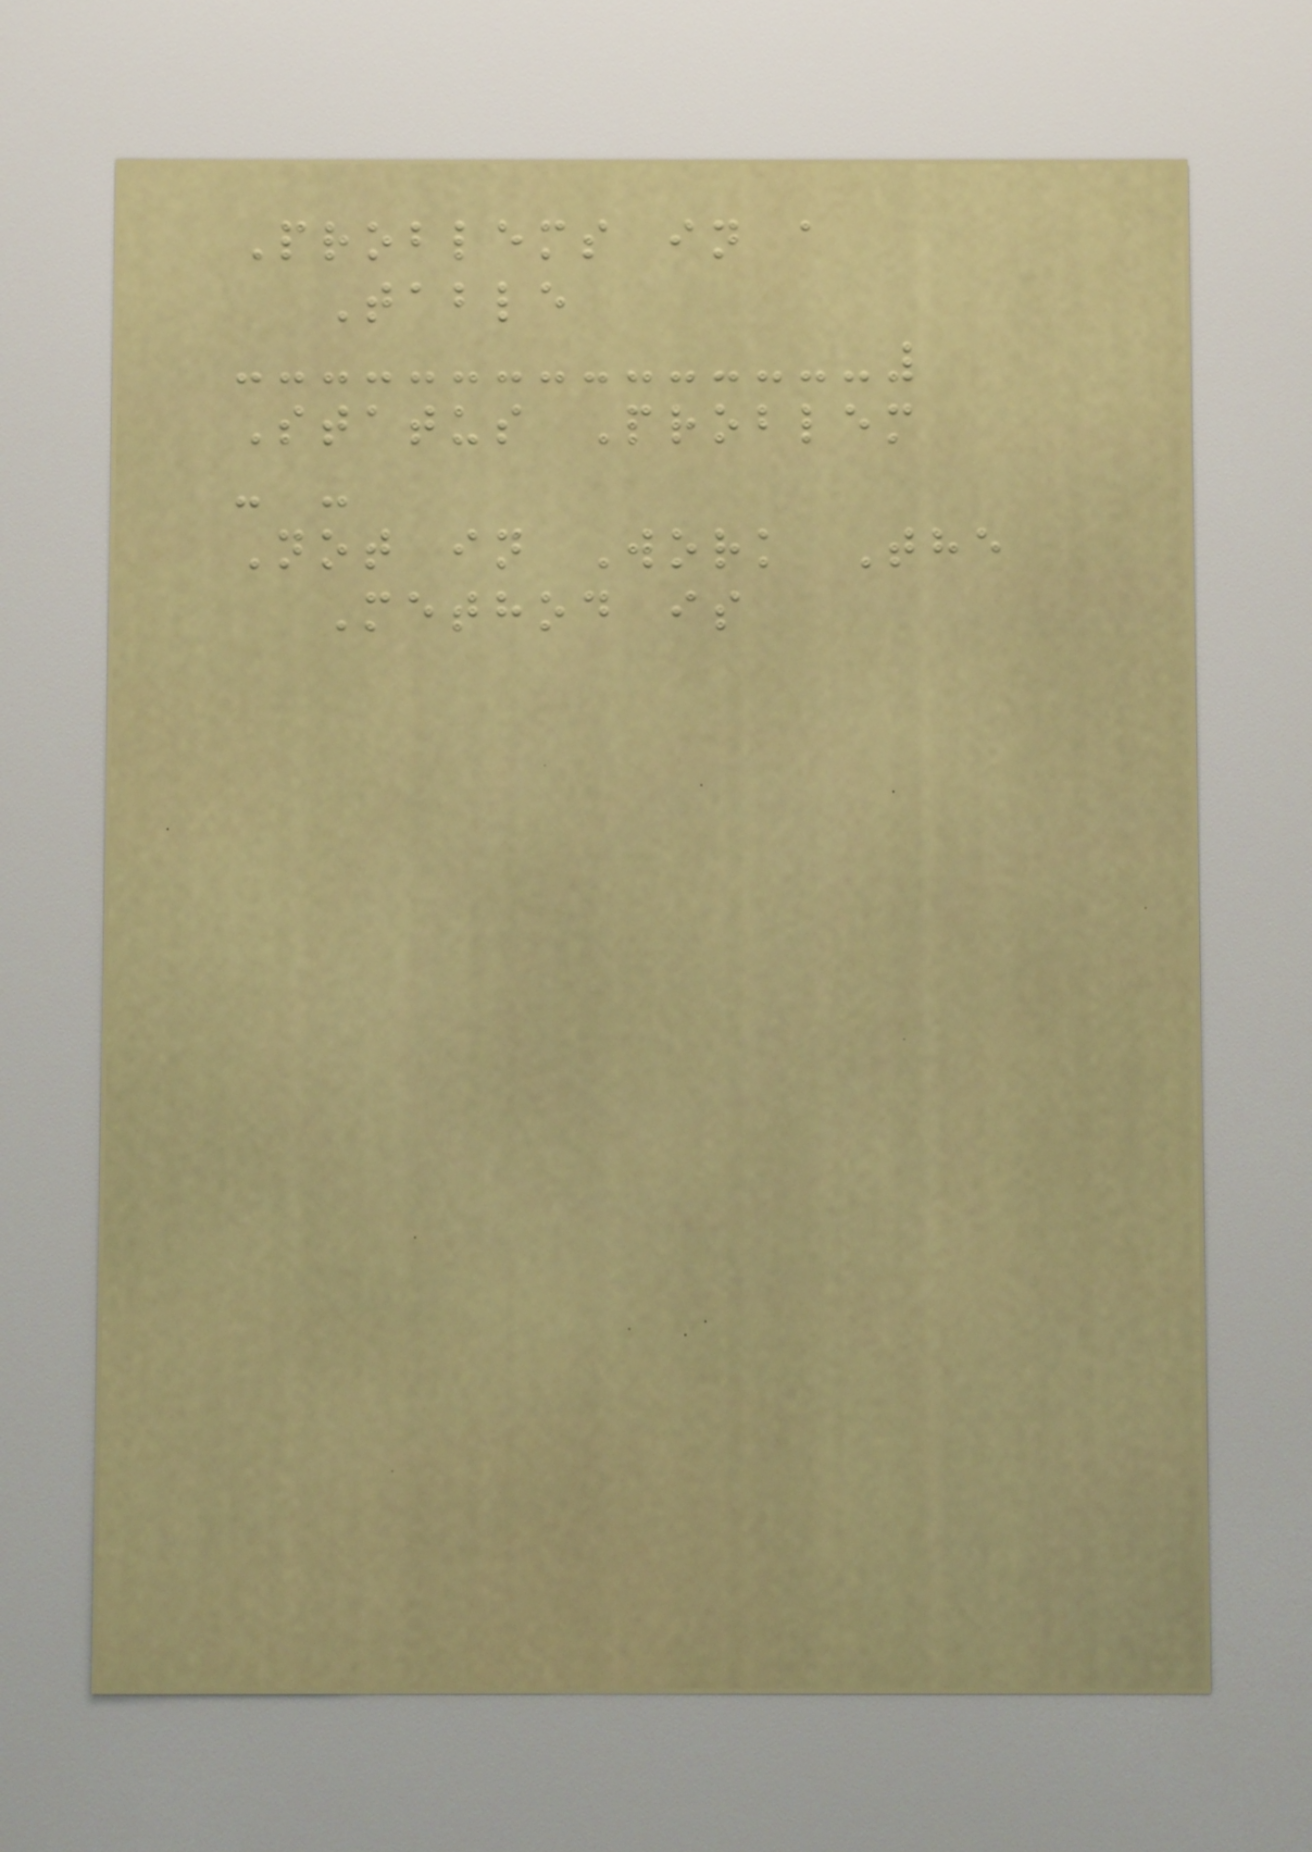Problems in a
Table
Status Problem
- -
Not in Work The
Method is
